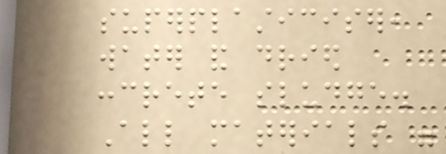superplasticiser,
water and dried
concrete sludge.
All materials were
